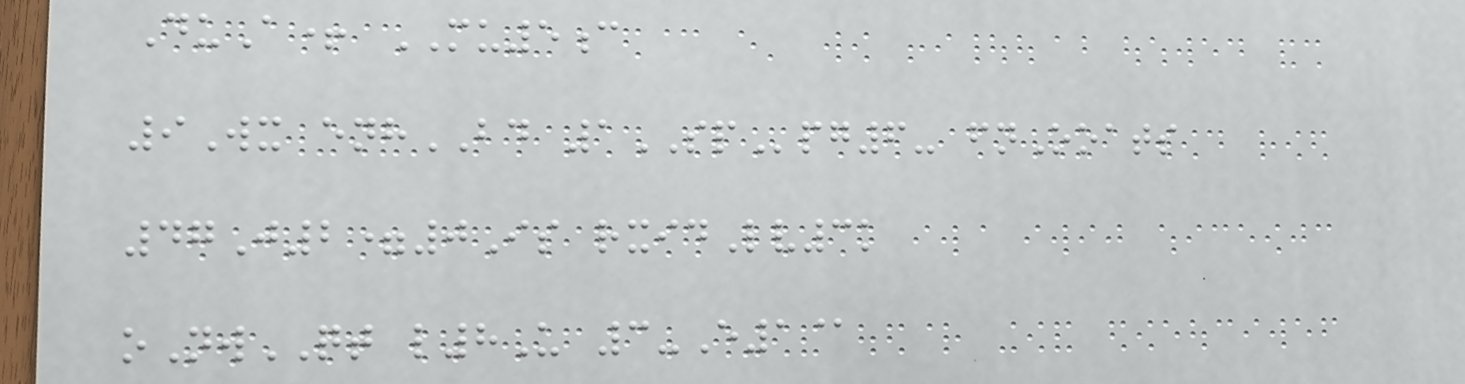DuA+ MU5c
9Wx enhBD 1SPpg6- fnOoats
47J2=0Is rxidLv3k
oNwQT l8U 3-E1@
